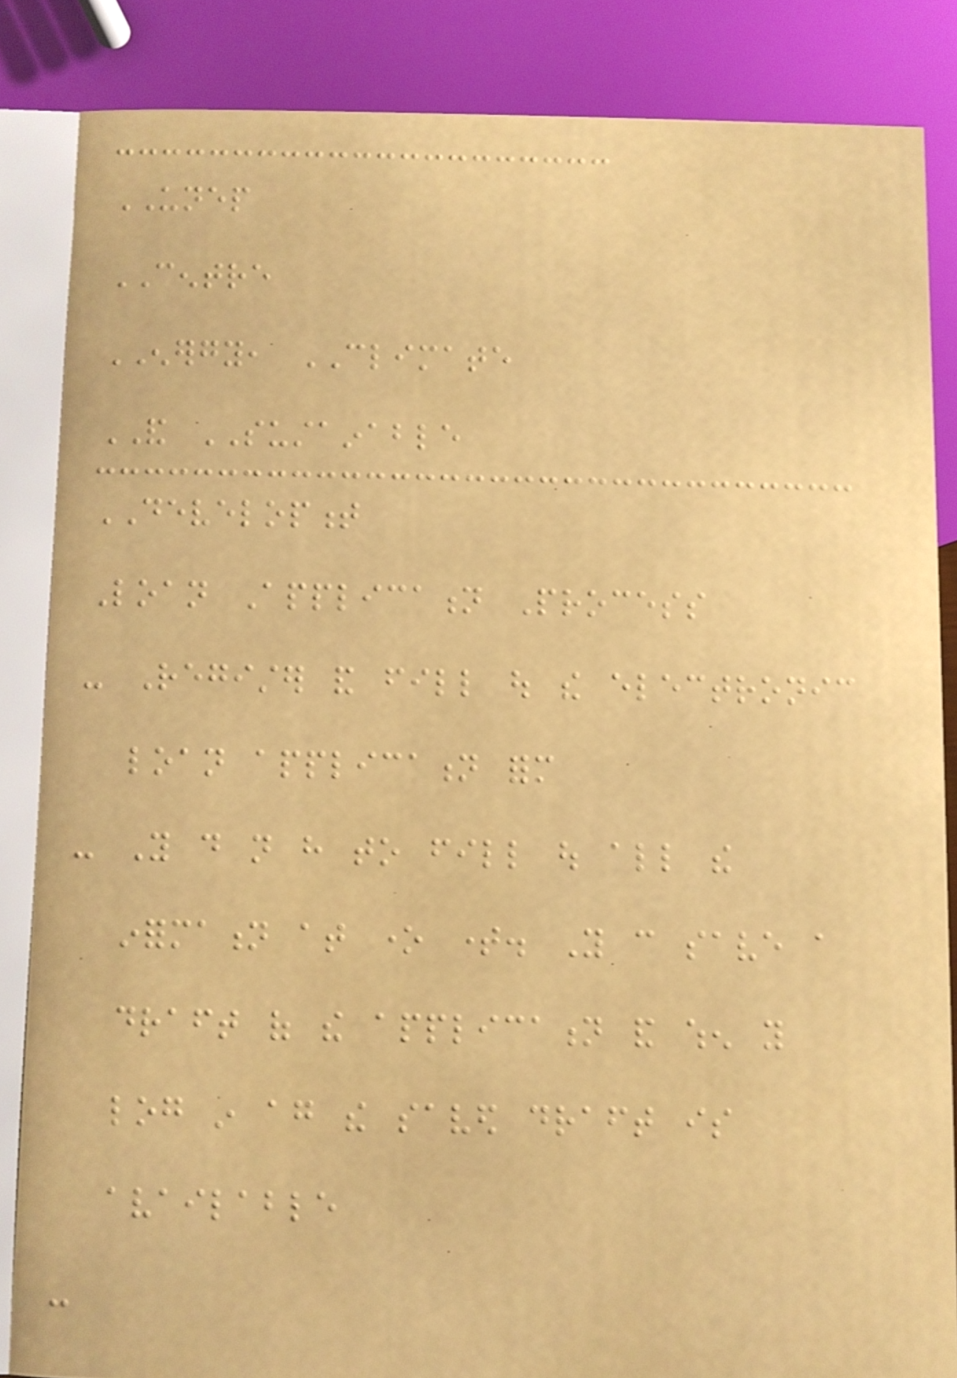UNEP
CENTRE
ENERGY, CLIMATE
AND SUSTAINABLE
DEVELOPMENT
Loan Application Process
- Register and fill out the electronic
loan application form
- You do not have to fill out all the
information at one time. You can save a
draft of the application and when you
log in again the saved draft is
available
-
